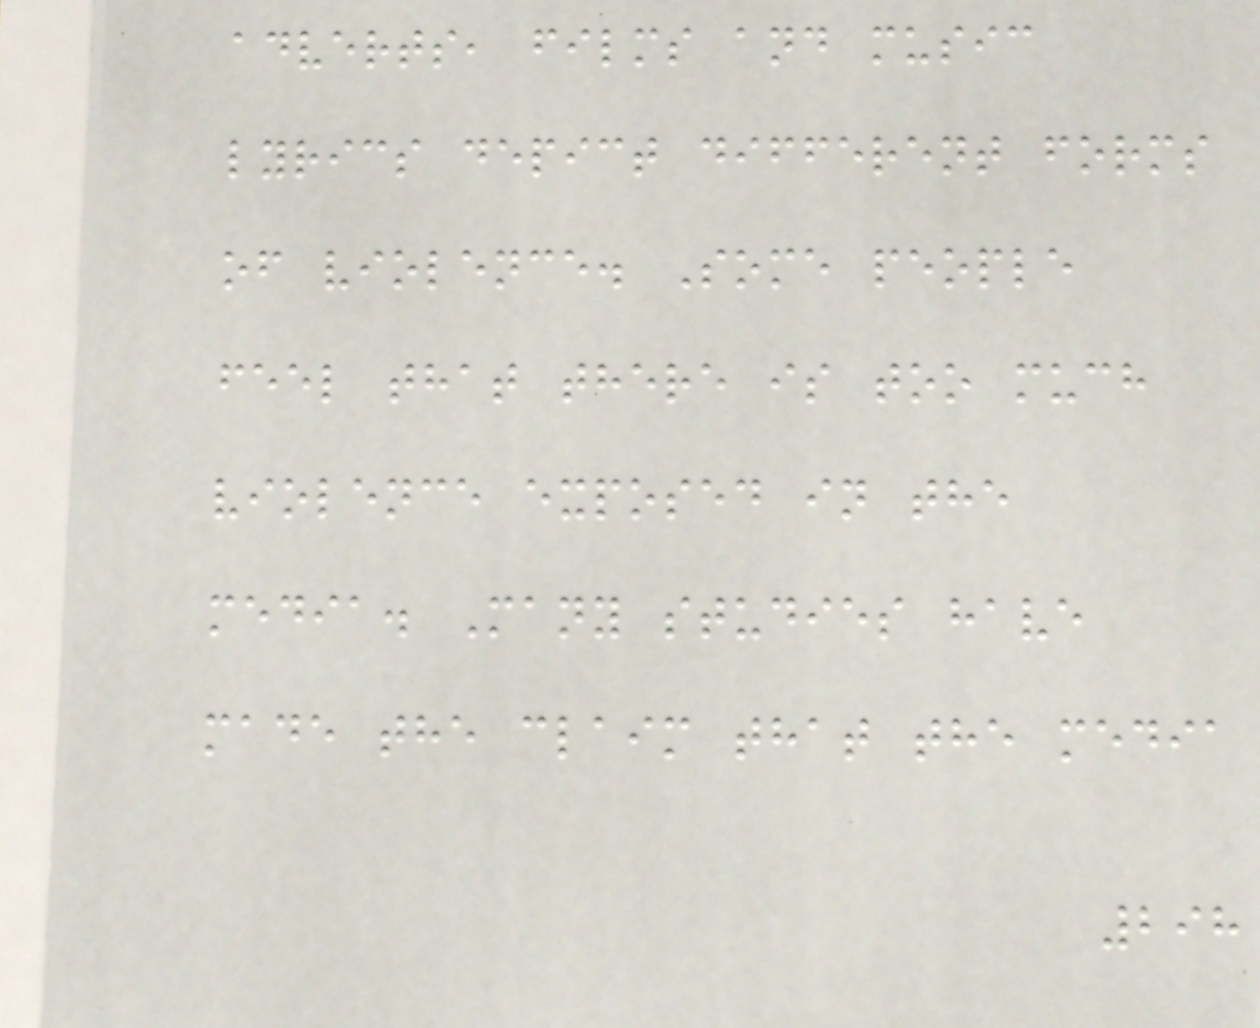adverts, films and music
lyrics depict different forms
of violence. Some people
feel that there is too much
violence exposed in the
media. Many studies have
made the claim that the media
298
